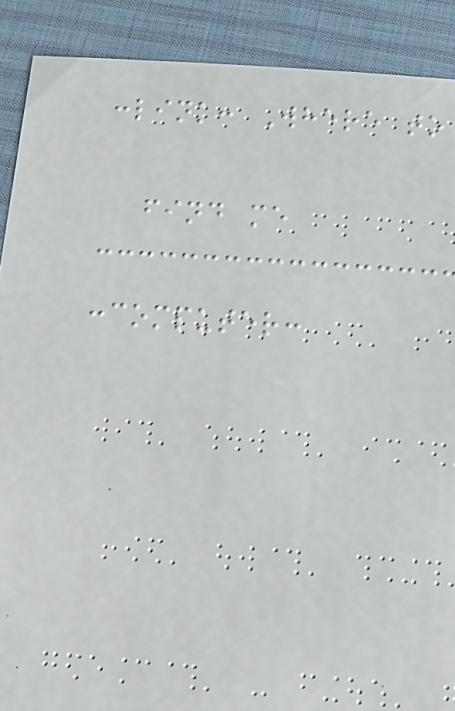:link: Where to
find me
:computer:
